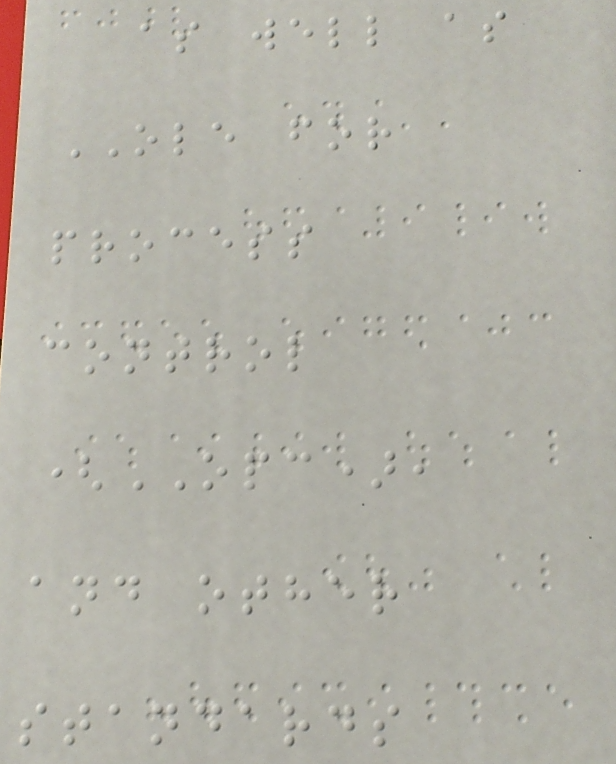as well as
OLE for
process
control
(OPC),
and other
standards
